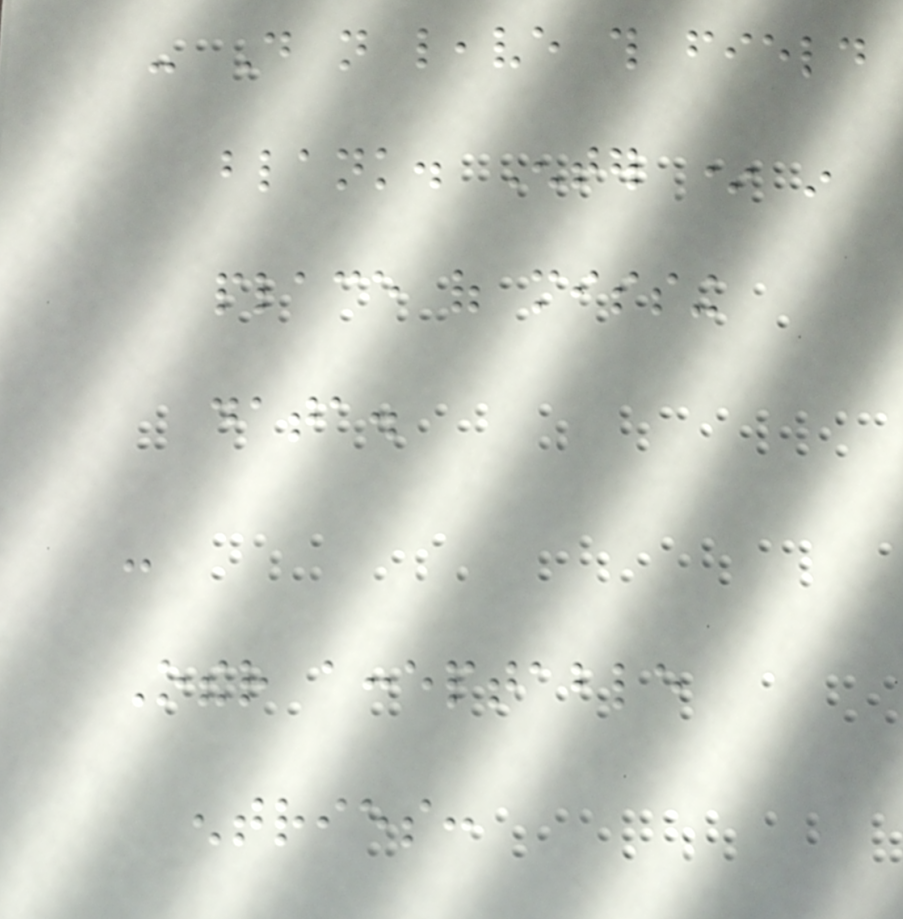- Do not leave this field
blank. Enter * in
place of missing
data.
-
Other acceptable
entries:
